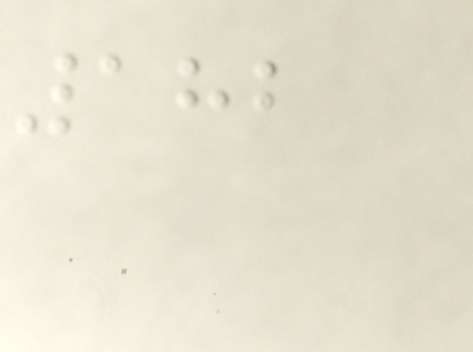182
